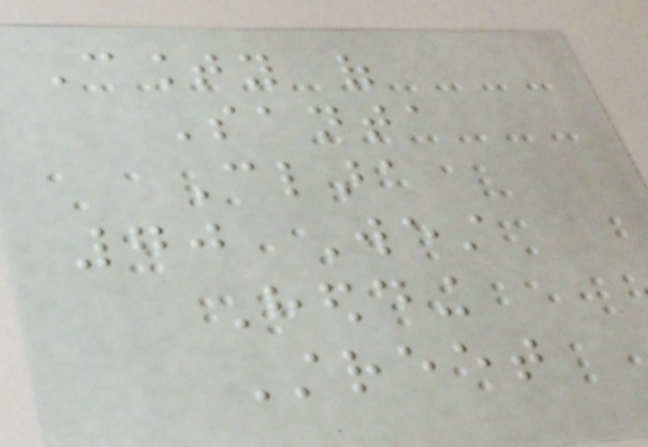County of
Santa
Clara
70 West
Hedding
Street
